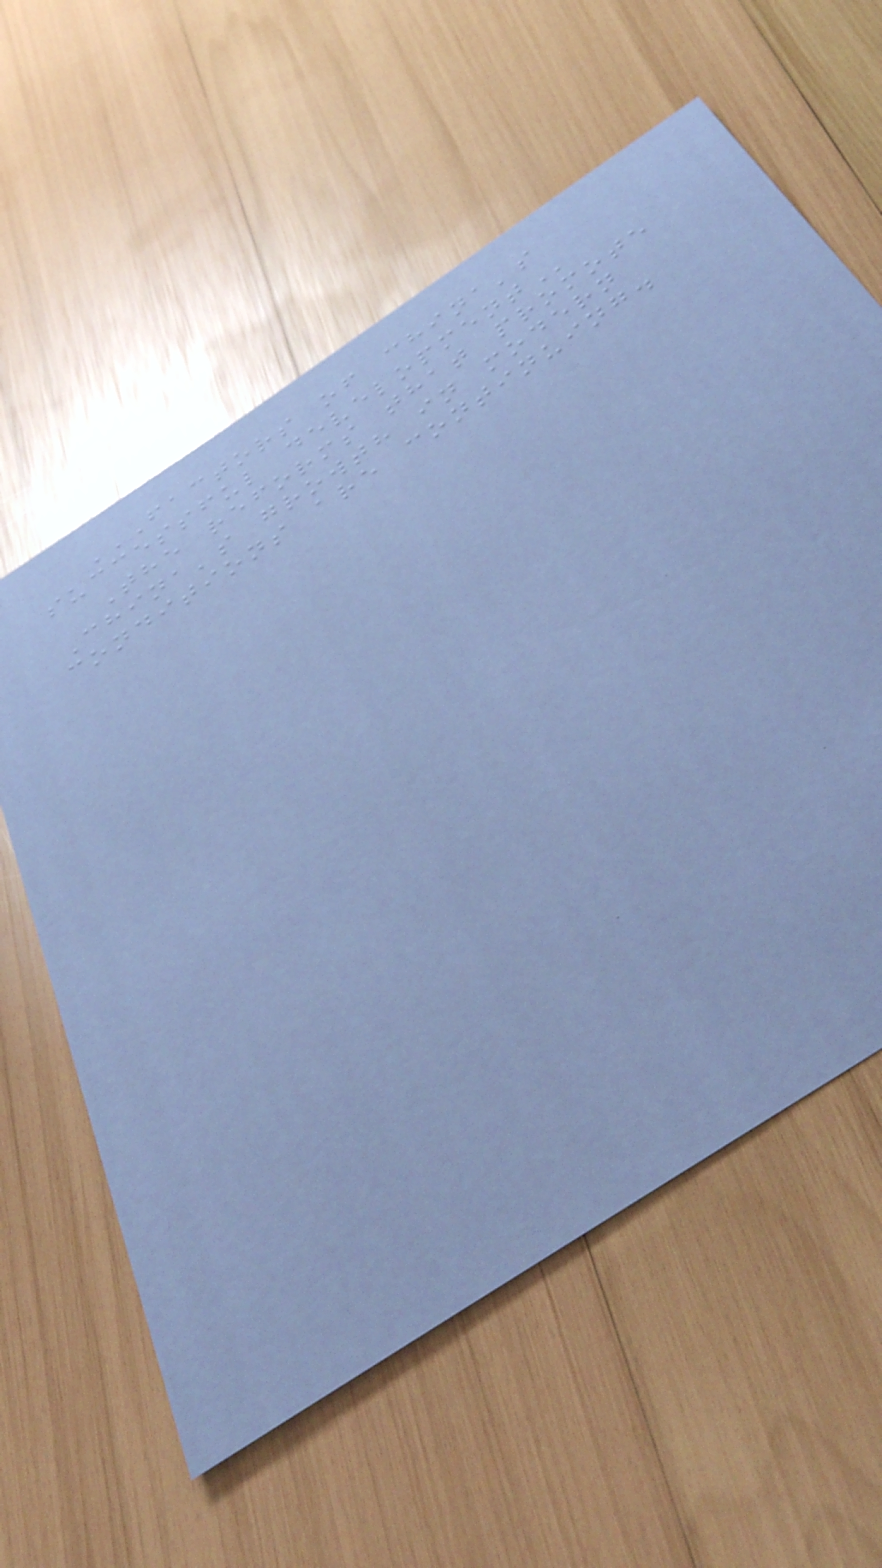FACTORS OF CHINA'S
SUCCESSFUL DEVELOPMENT
The reforms that promote
China's growth in modern
conditions are continuing.
